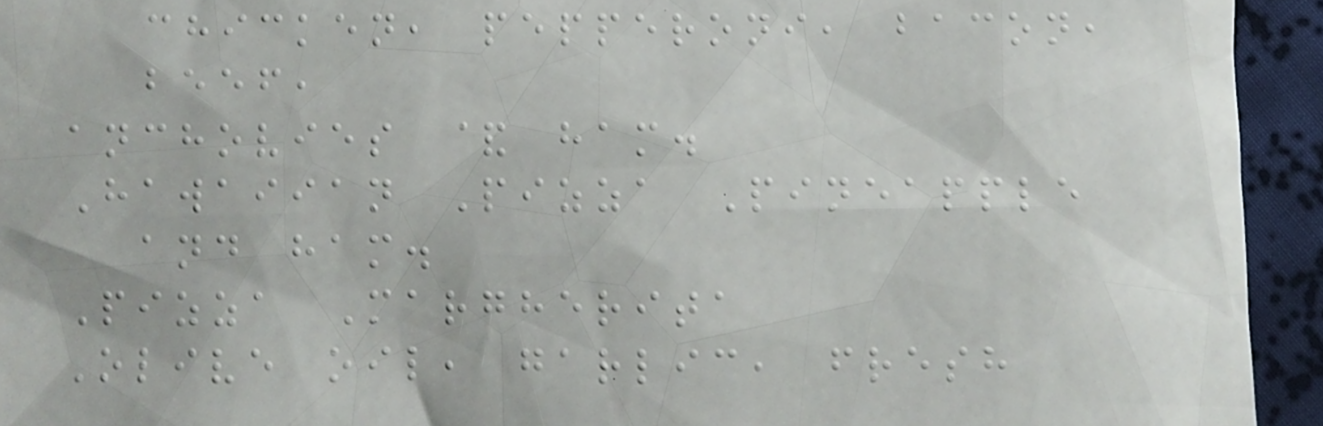chicken, pepperoni, bacon,
beef,
anchovies & ham.
Hawaiian Pizza Pineapple
and ham.
Pizza Margherita
Olive oil, garlic, fresh
